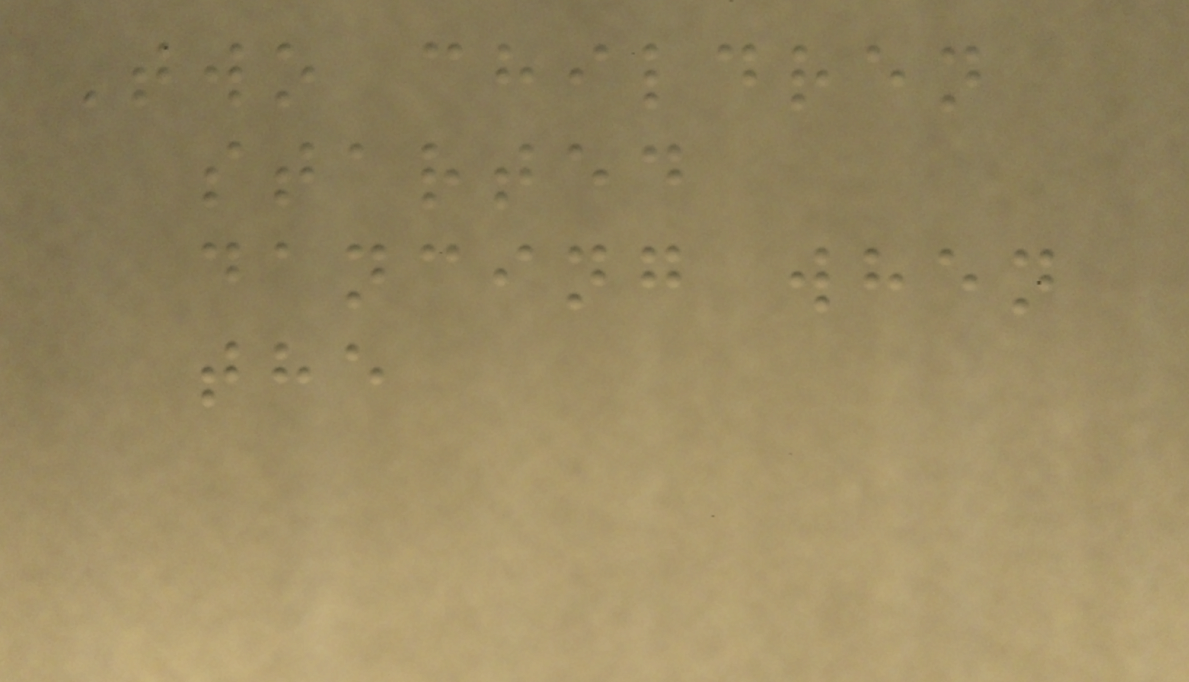Two children
started
dancing when
the
